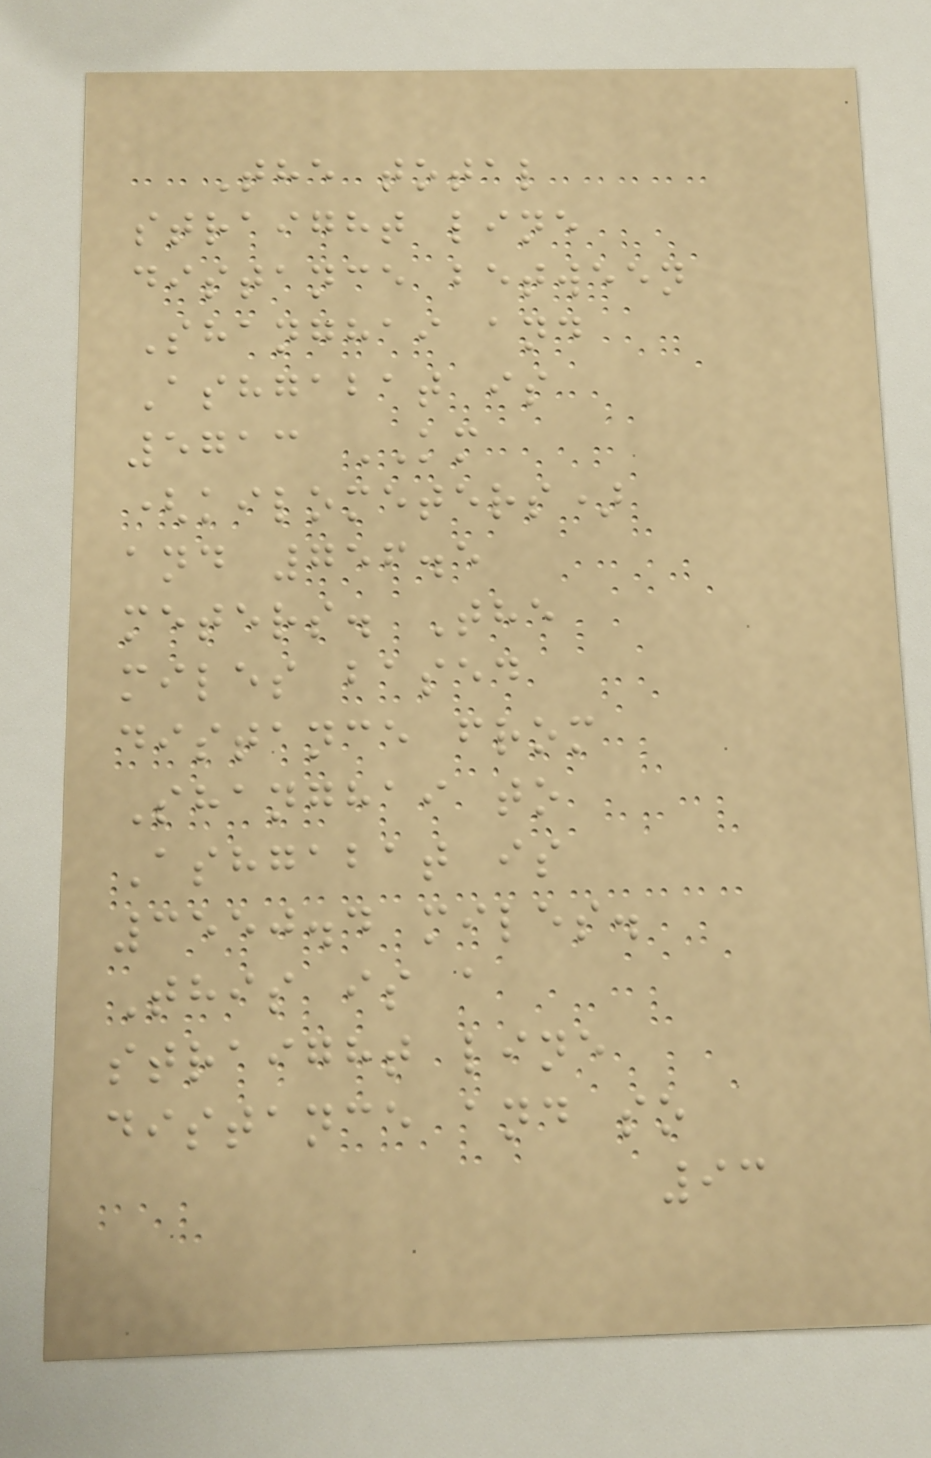The total
straight line
distance between
Shanghai and
Ashgabat is
5713 KM
(kilometers)
and 756.5
meters. The
miles based
distance from
Shanghai to
Ashgabat is
3550.4 miles.
This is a
straight line
distance and so
93
